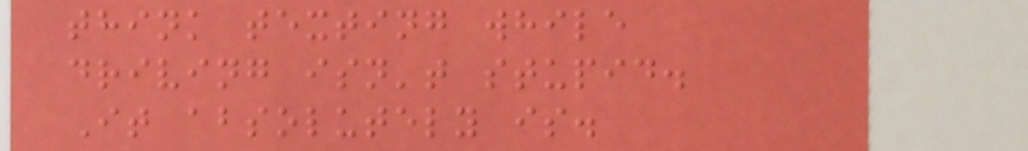think texting while
driving isn't stupid.
It absolutely is.
